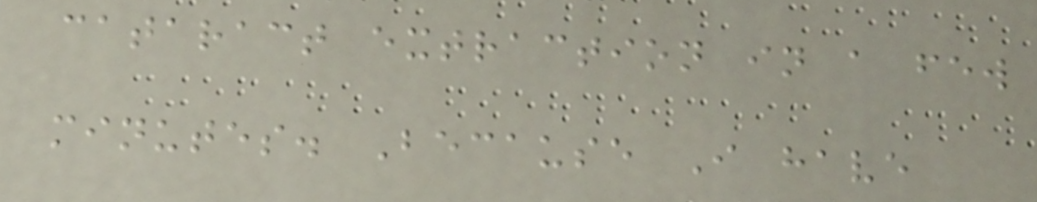cataract extraction in a few
minutes. Because I have
